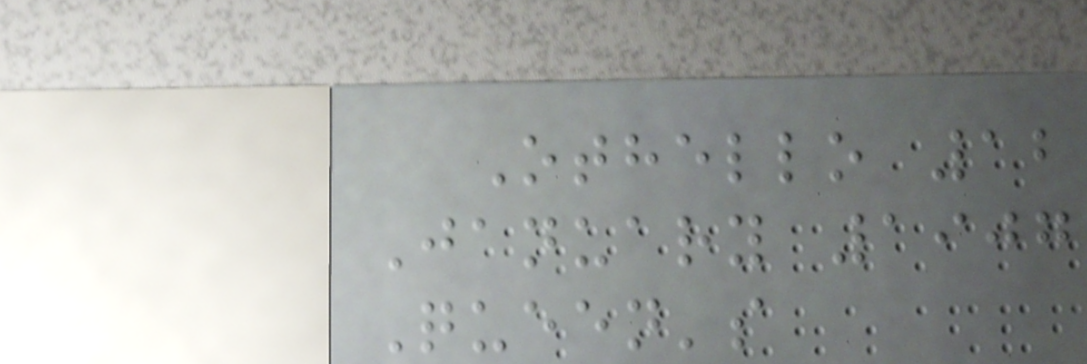Othello 12
January 1907
Queen's
